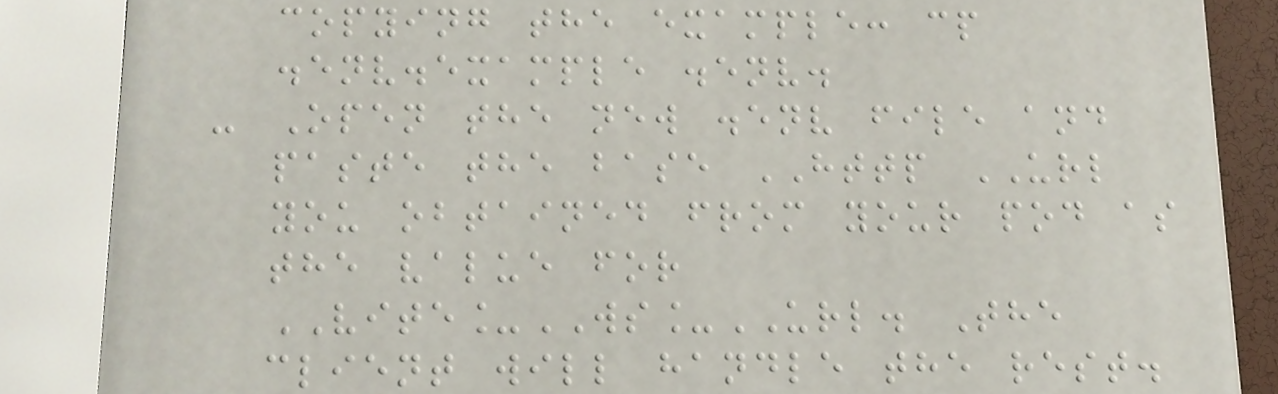copying the example: cp
.env.example .env.
- Open the new .env file and
paste the base HTTP URL
you obtained from your pod as
the value for
VITE_WS_URL. The
client will handle the rest.
